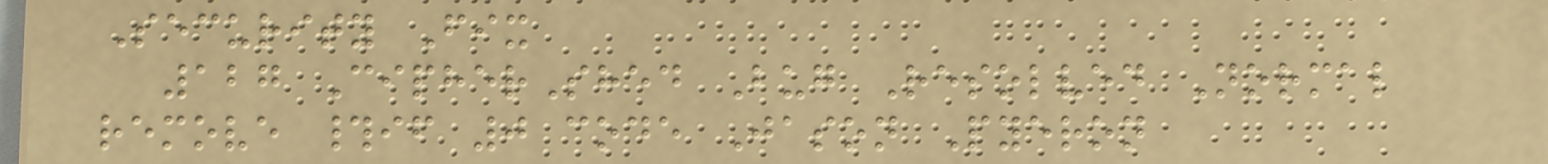Security Fix
127 CipherShed Bug Resolved Normal
remove #if 0 code Jason Pyeron
